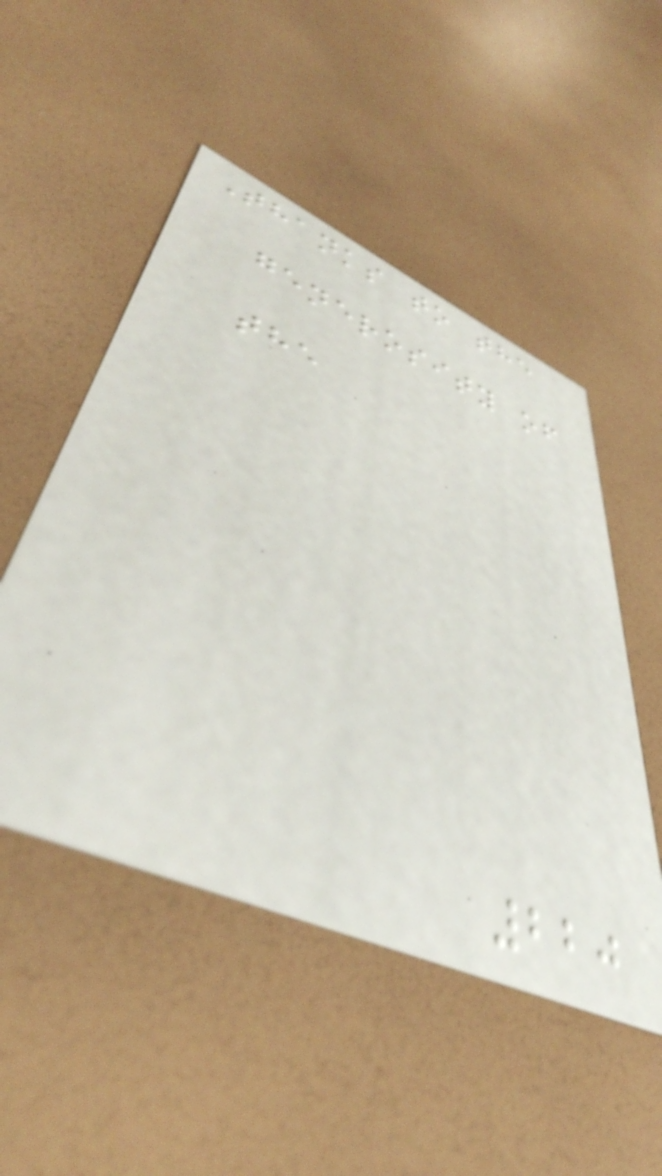Thanks to the
generosity of
the
220
